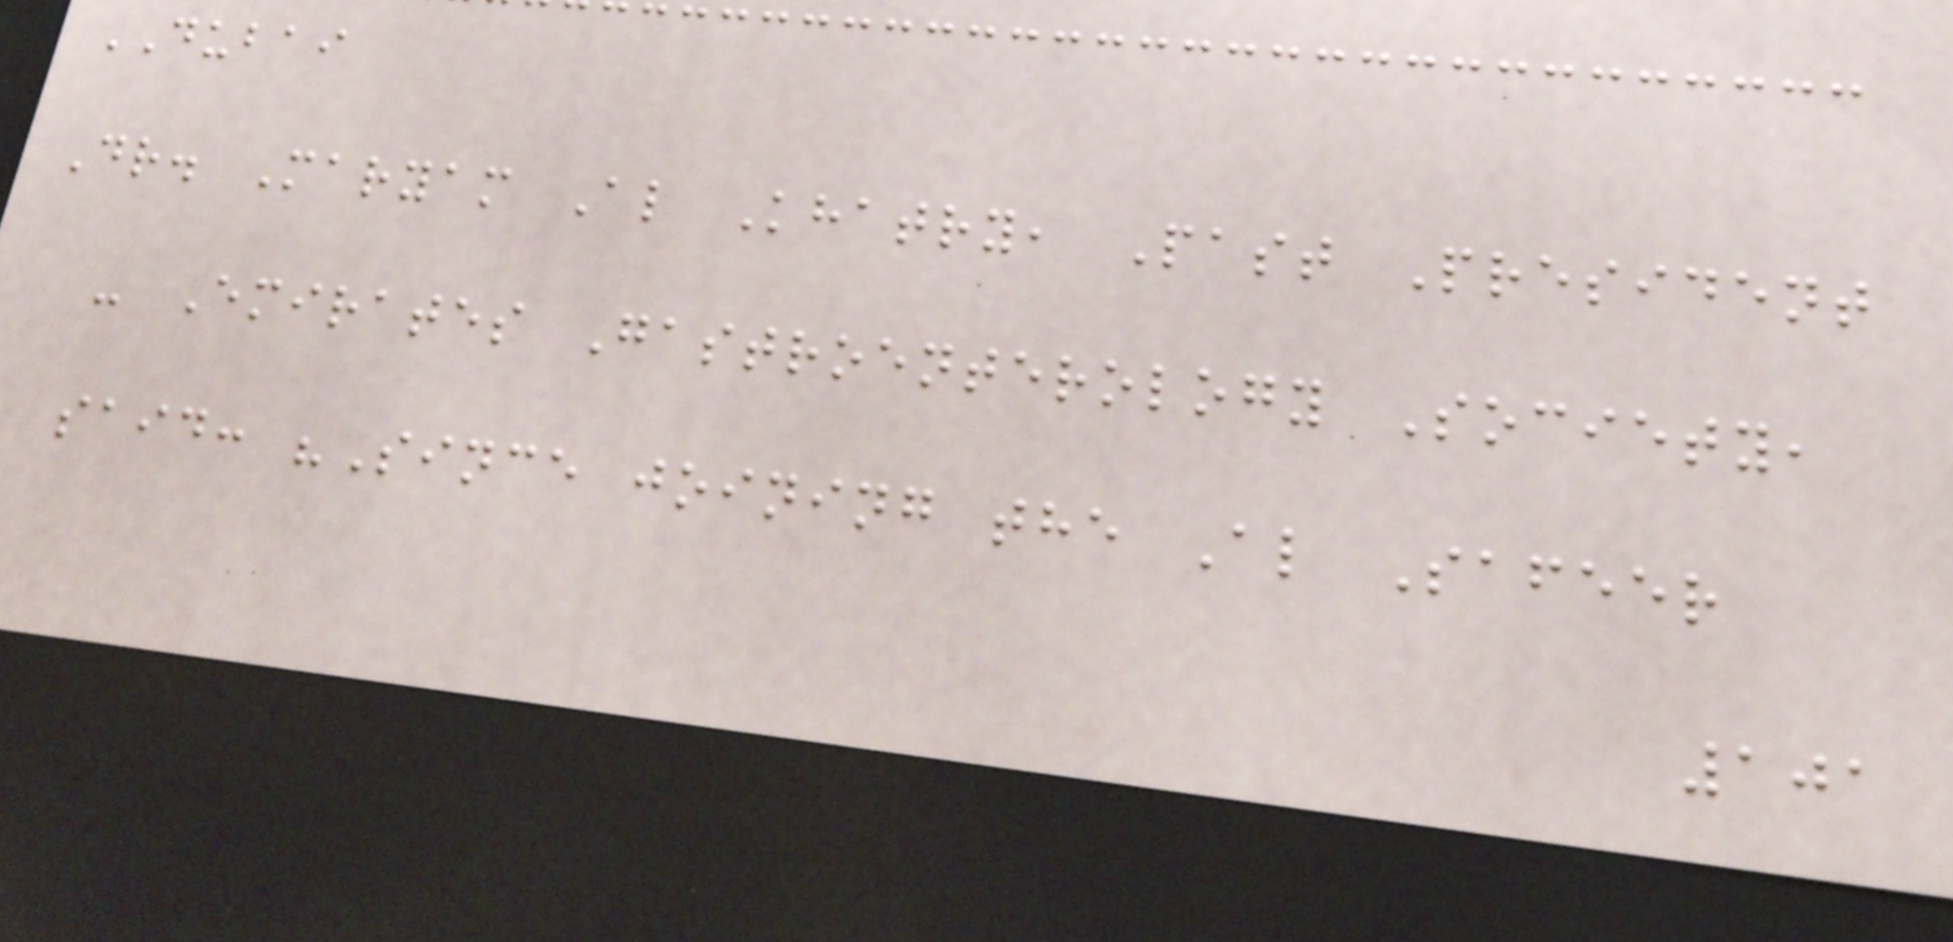DUBAI
Dr. Maryam Al Khatry, Past President
- Emirates Gastroenterology Society,
said: "Since joining the Al Safeer
101
